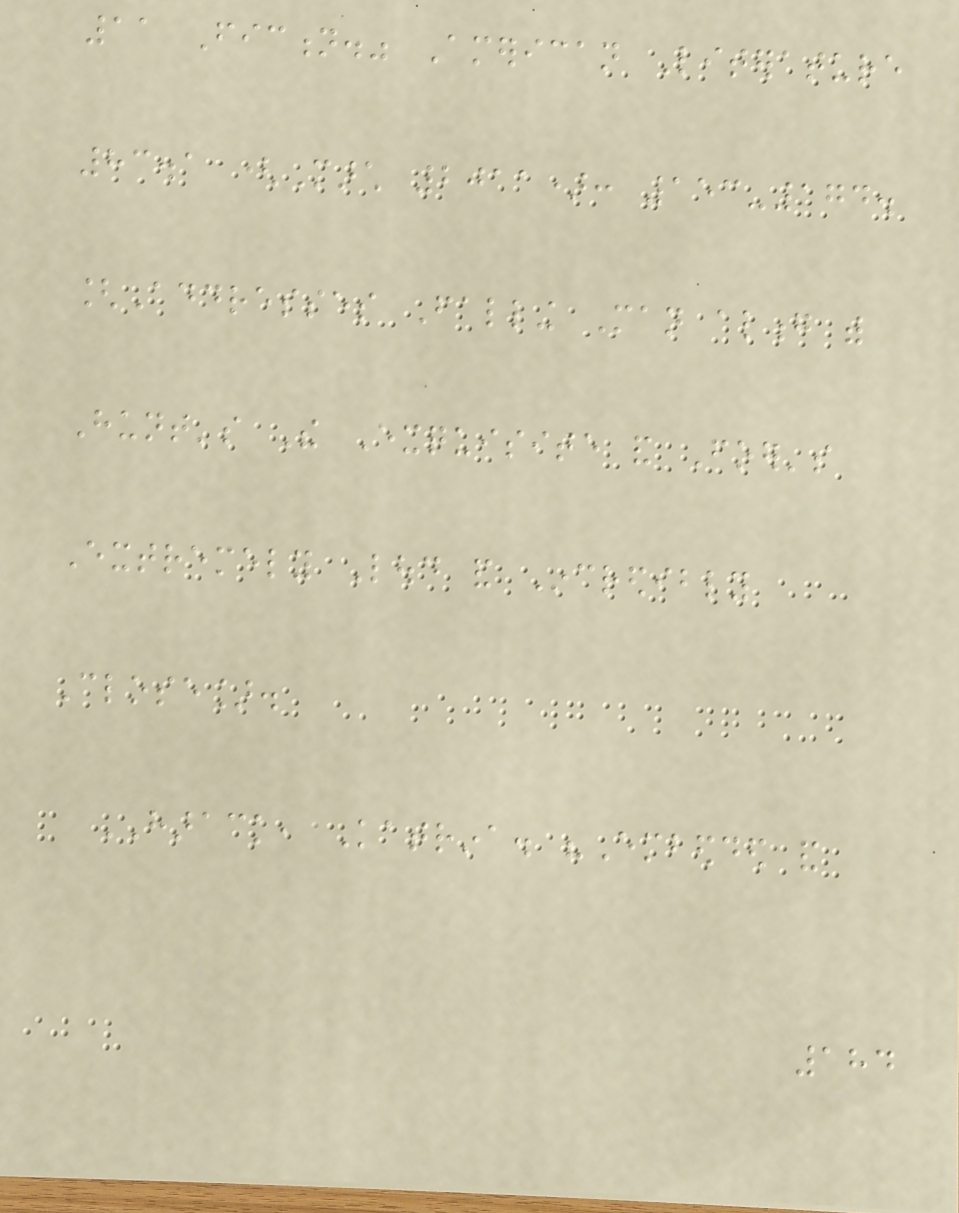11 Fiction." American Literature
83.1 (March 2011): 153-174.
[Addresses Falling Man along with
Hunt's The Exquisite and Foer's
Extremely Loud and Incredibly
Close].
HARACK, Katrina. "Embedded and
184
